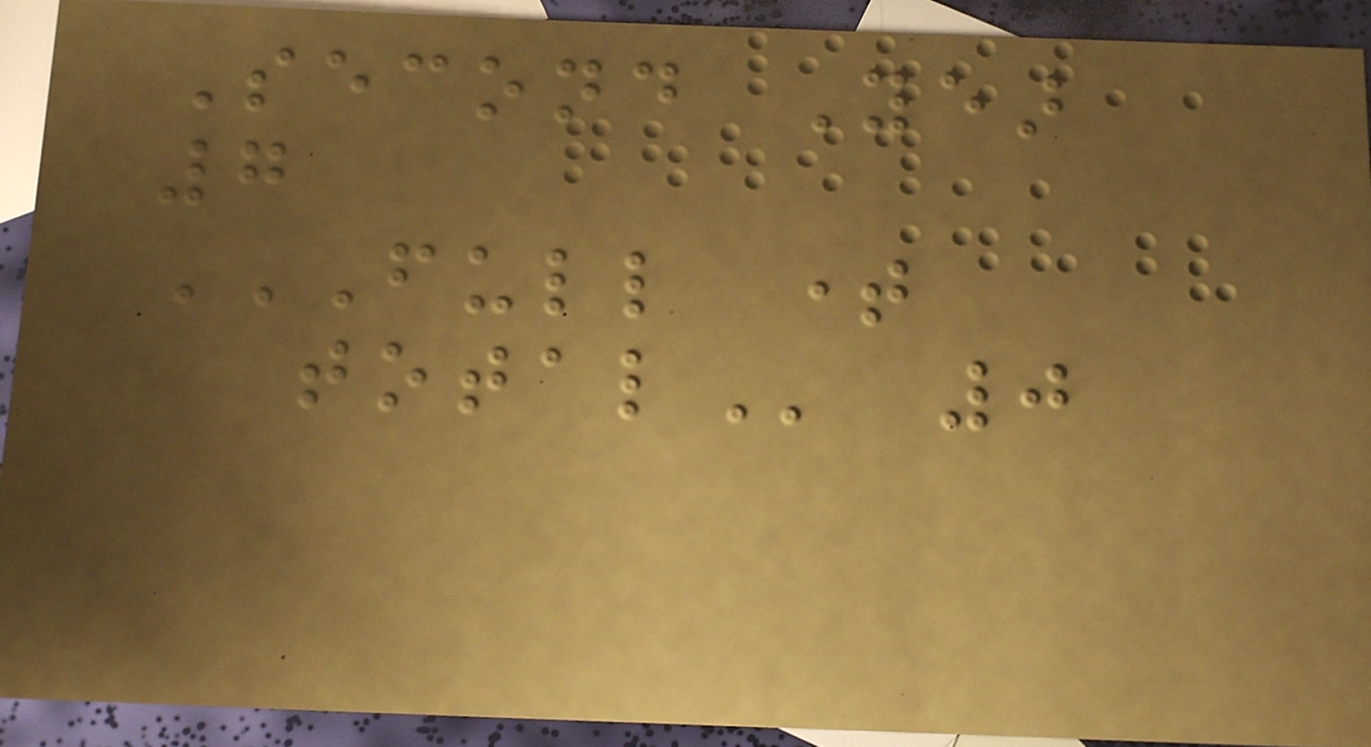Second Year
7
FULL TIME
TOTAL 0
